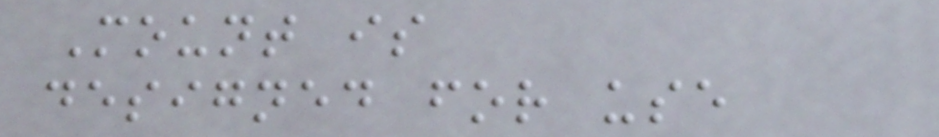Mount is
designed for use
